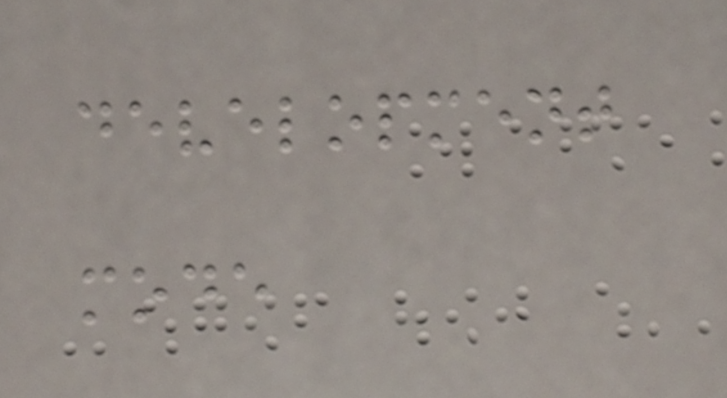development
mode
